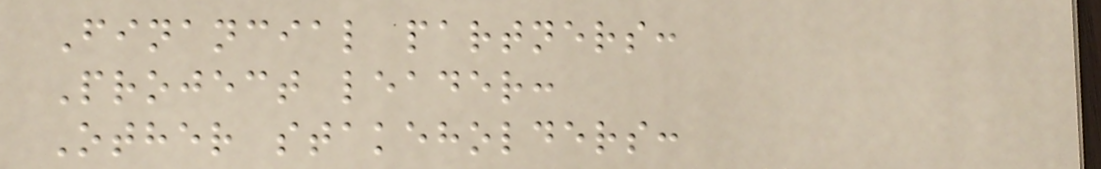Financial partners:
Project leader:
Other stakeholders:
